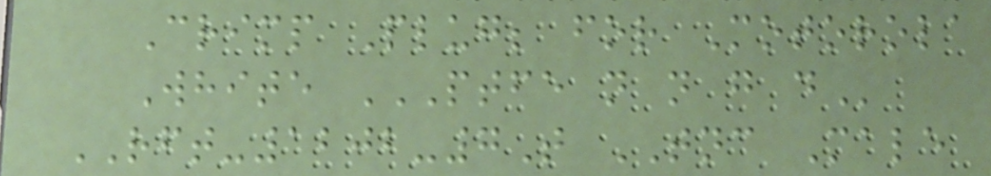Crimp Plug; for Motorola
White PTFE N N G D
RFT-1202-7T TNC Male
